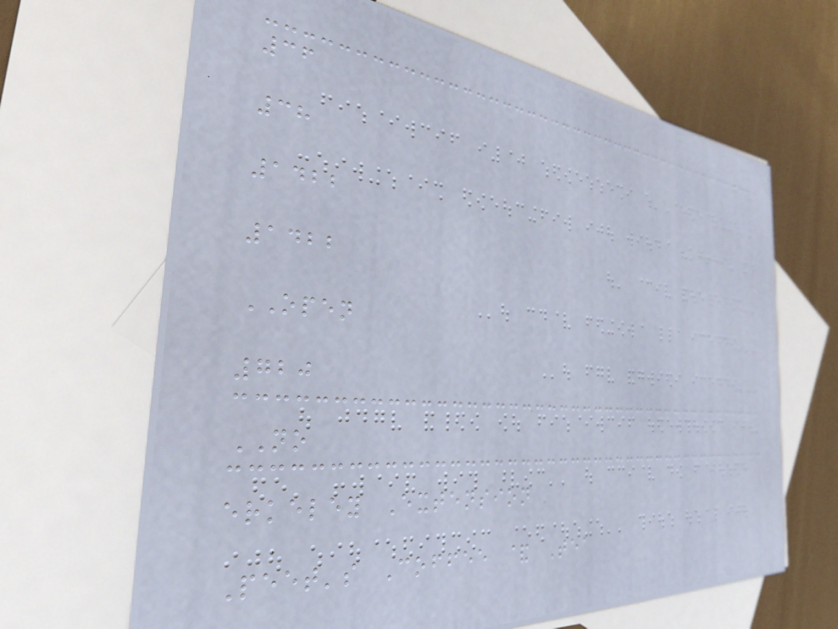36
38
1422
1422
OPEN
720
NO
erkeley Extension
Peet's Coffee & Tea
